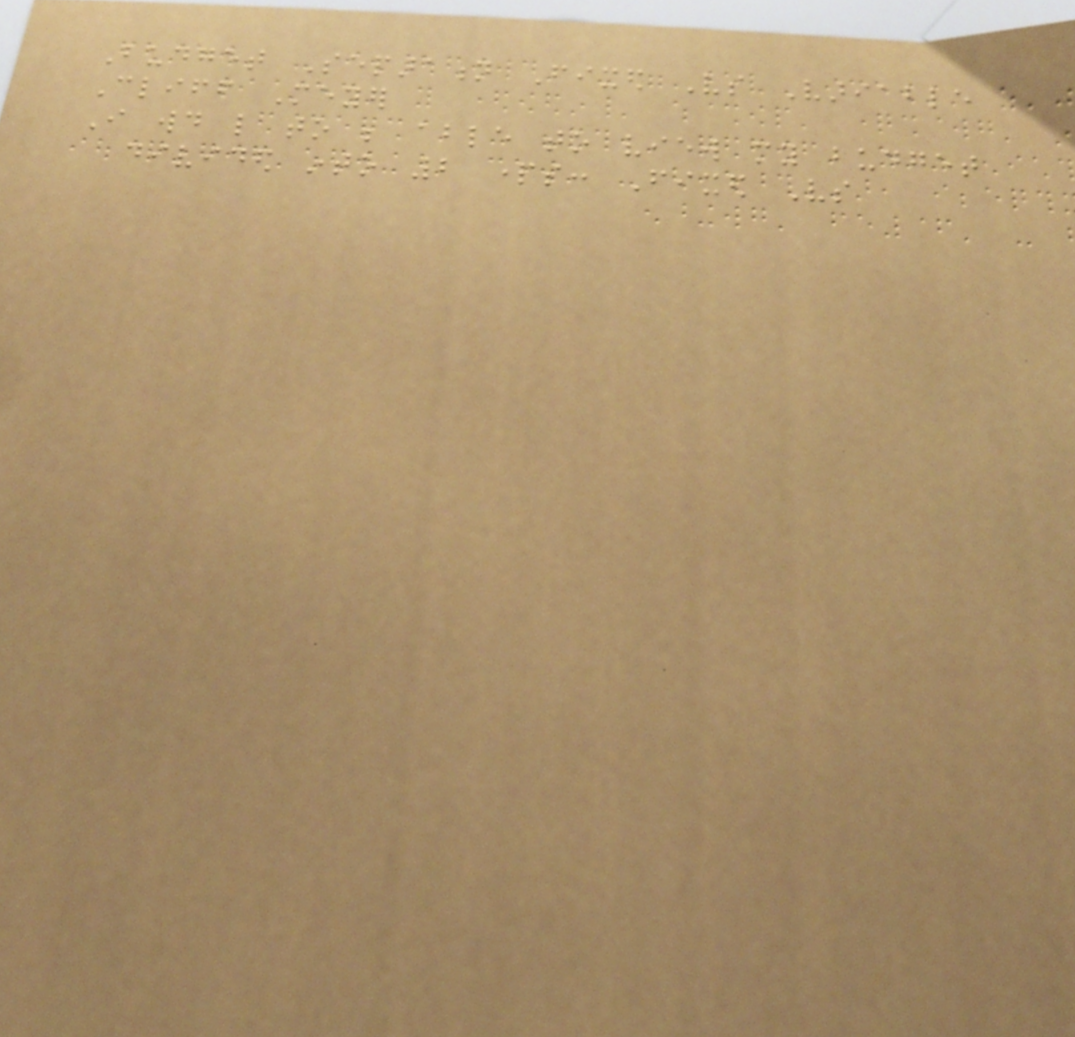Budget Separation Fixed Vs Variable
Cliff Meyer
I would like to be able to view my budget
divided into 2 parts: Fixed Vs
